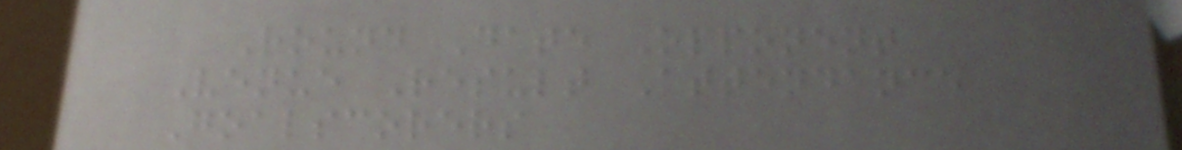Round Date Opponent
Venue Result Attendance
Goalscorers
